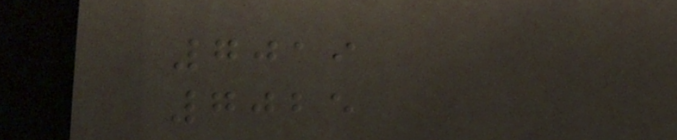7019
7025
